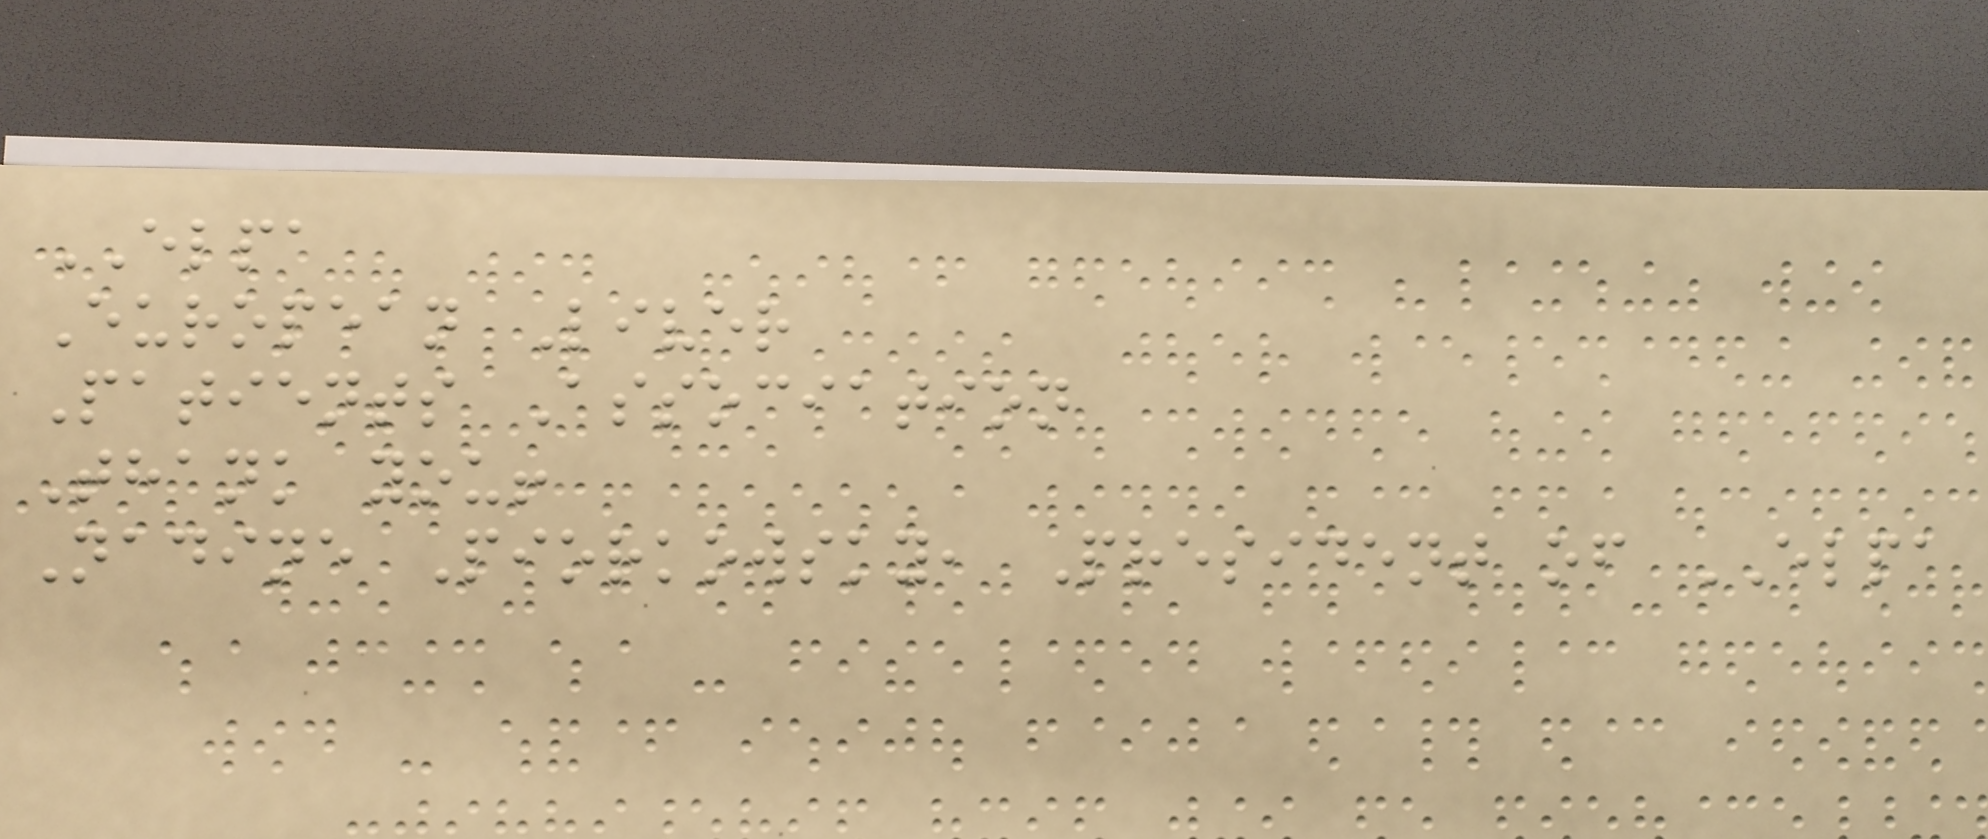ELPA
European Liver
Patients Association
Thank you!
Nadine Piorkowsky, President of ELPA
